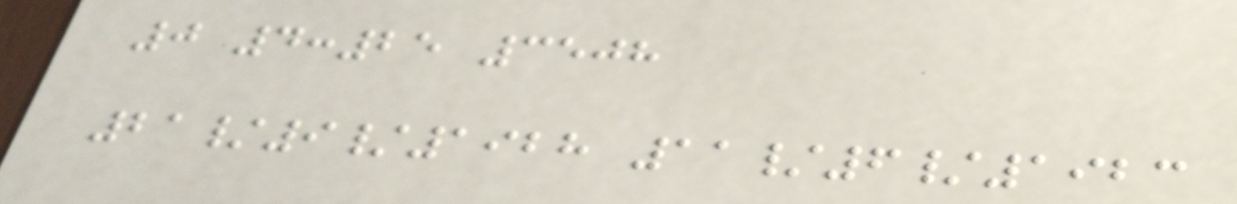0 4:25 3508
21/9/1928 11/6/1923
